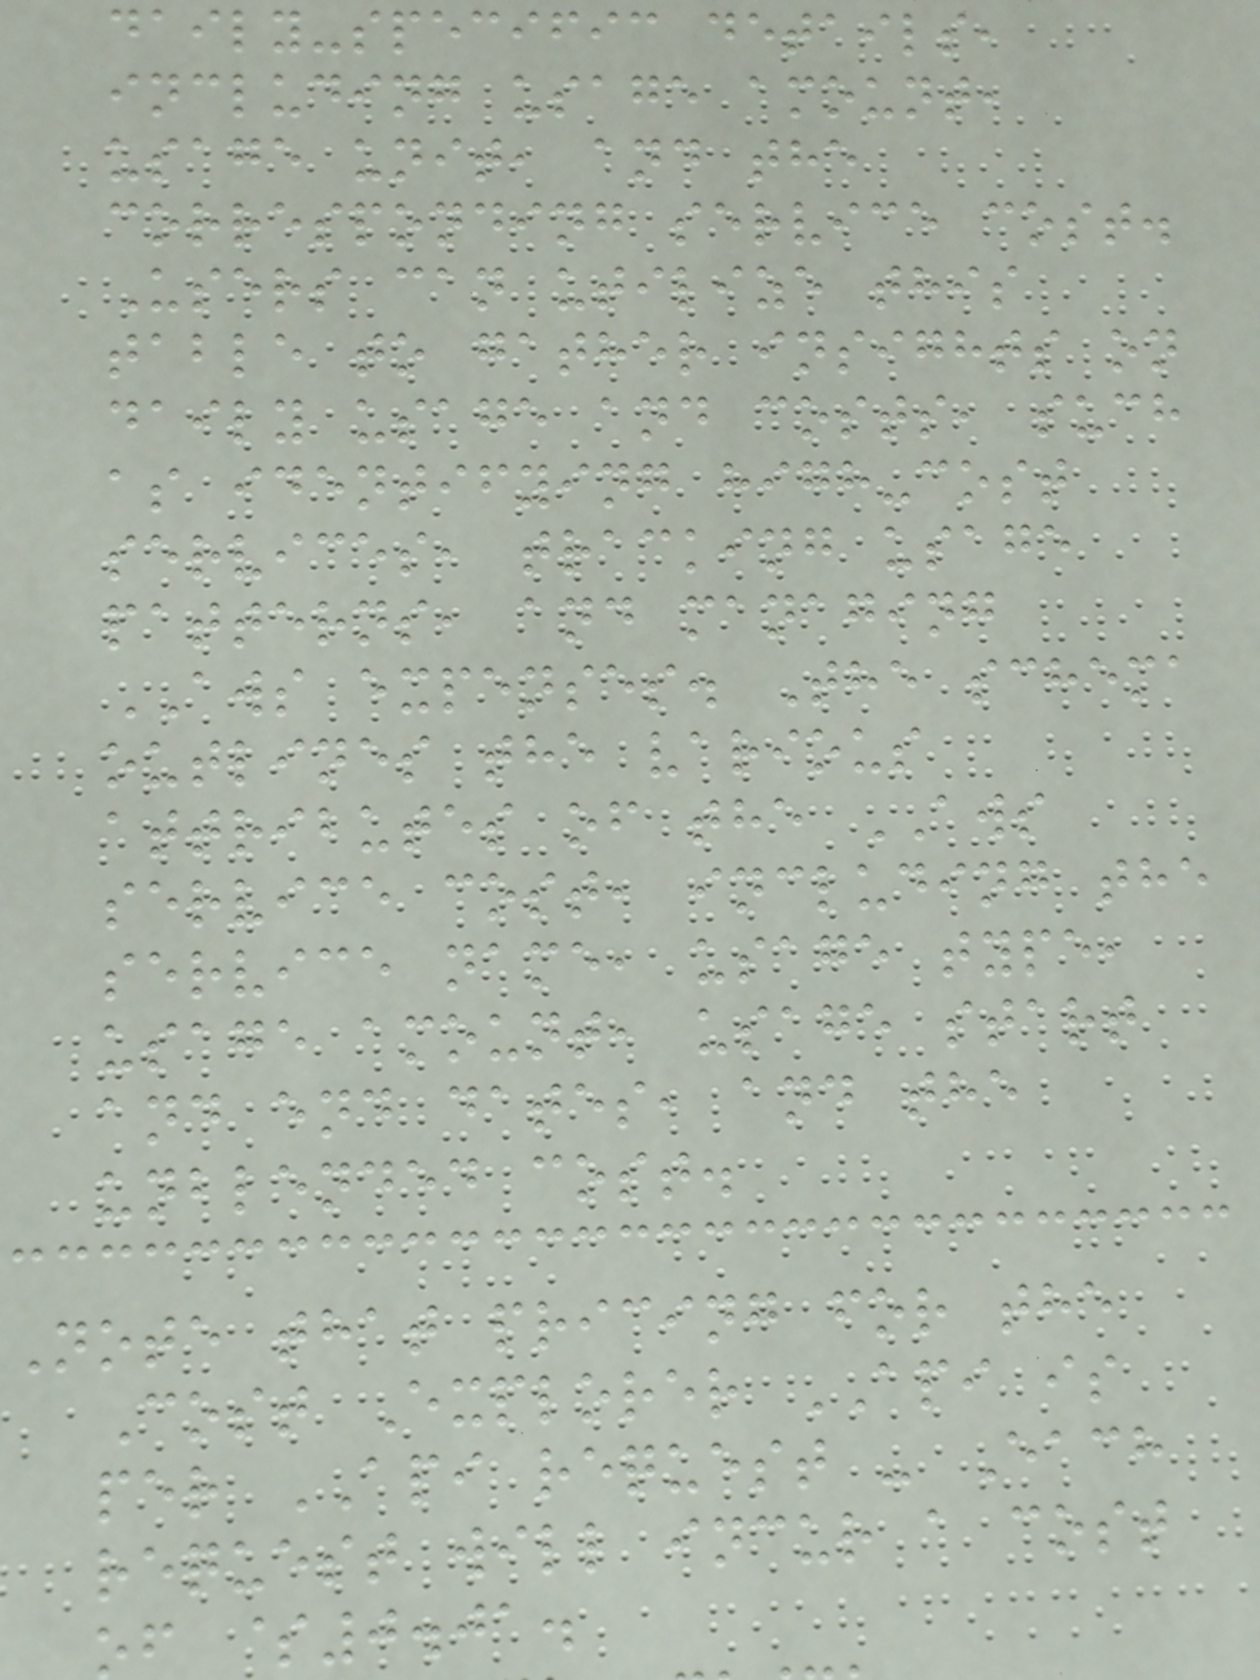daily-specific details,
including usage amount,
usage unit, and the
corresponding service cost.
Users can utilize this
table to gather insights on
daily usage and costs, such
as identifying high-cost
services, tracking usage
patterns, and managing
AWS expenses. The schema
outlines the various
attributes of the AWS
service cost, including the
service name, usage type,
usage amount, usage start
and end dates, and the
unblended cost.
Note that pricing for the
Cost Explorer API is
per API request - Each
request will incur a cost
f $0.01.
